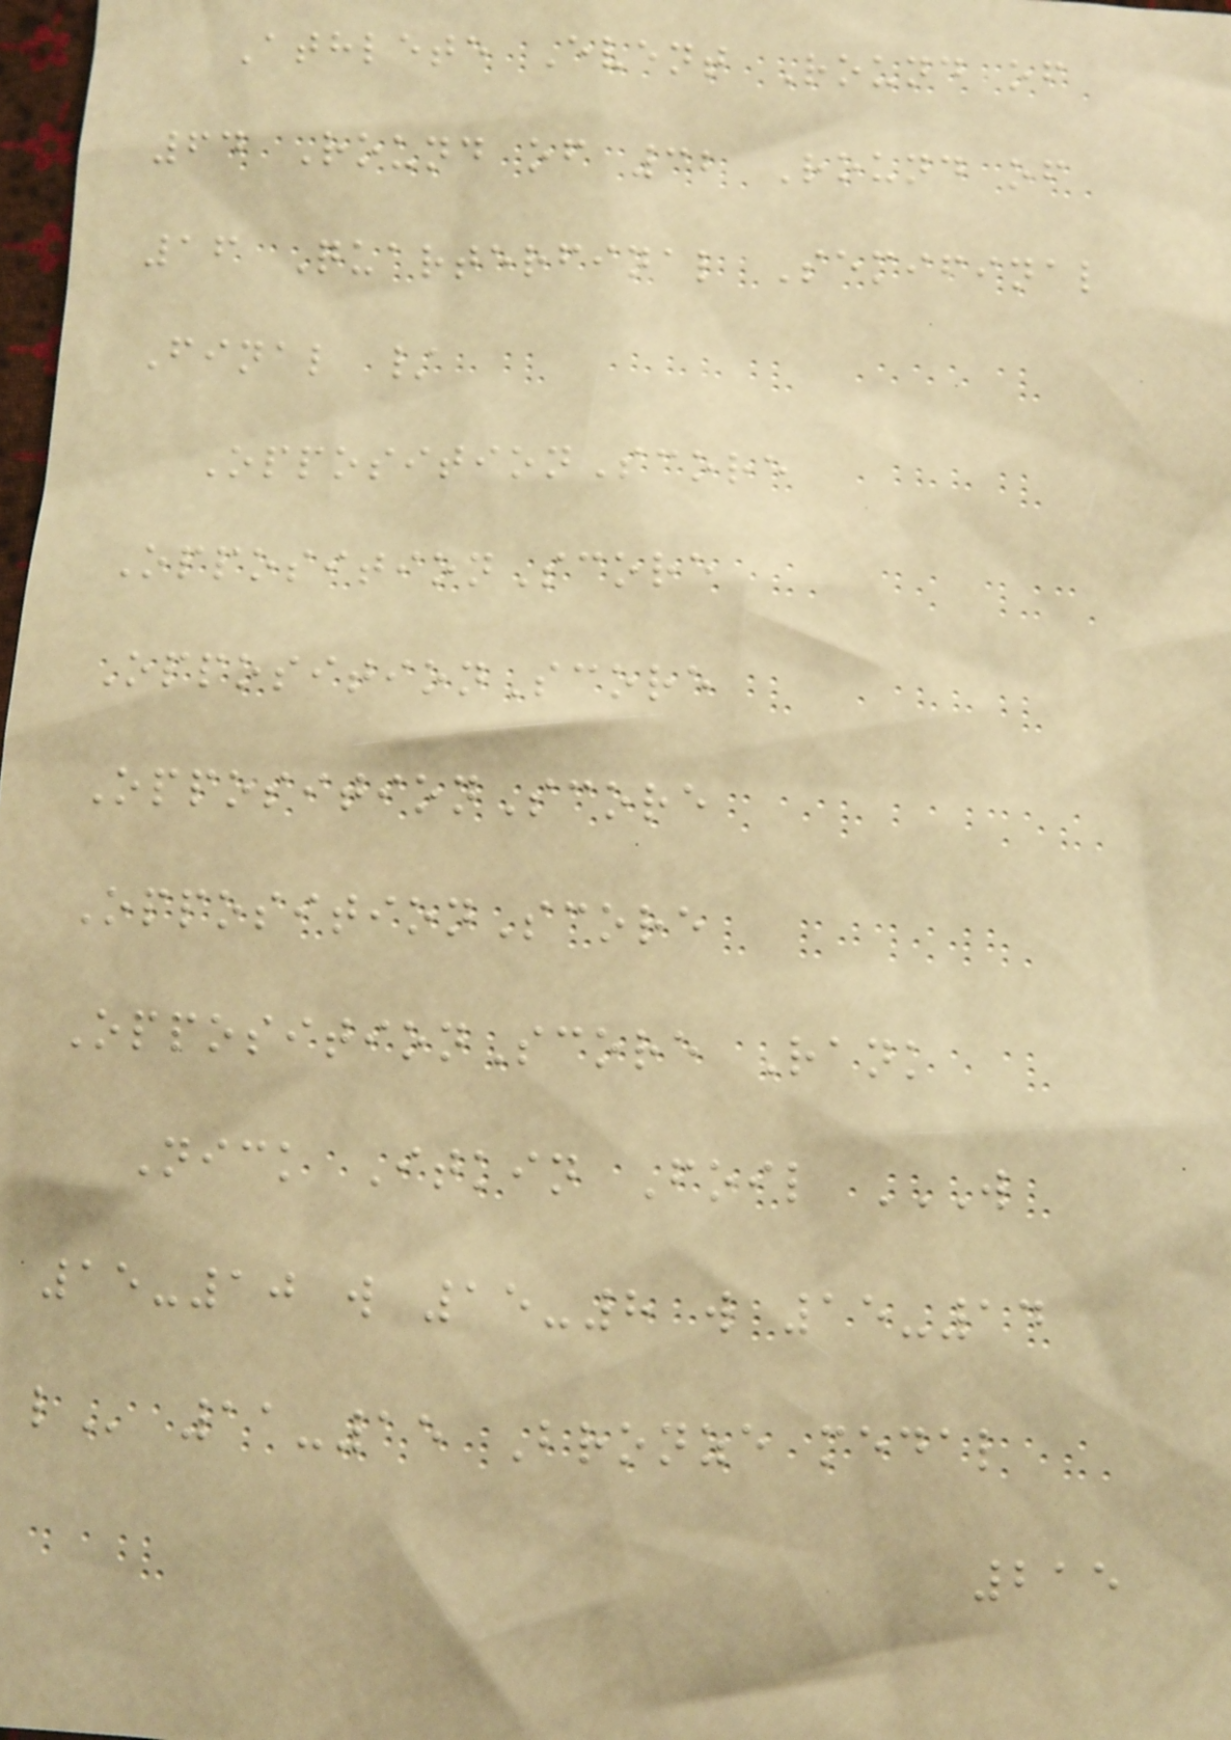Athlete Event Round of
64 Round of 32 Round of
16 Quarterfinal Semifinal
Final /
OppositionScore
OppositionScore
OppositionScore
OppositionScore
OppositionScore
OppositionScore Rank
Nick Itkin Foil W
15-10 W 15-8 W 15-14
L 11-15 Bronze medal
215
